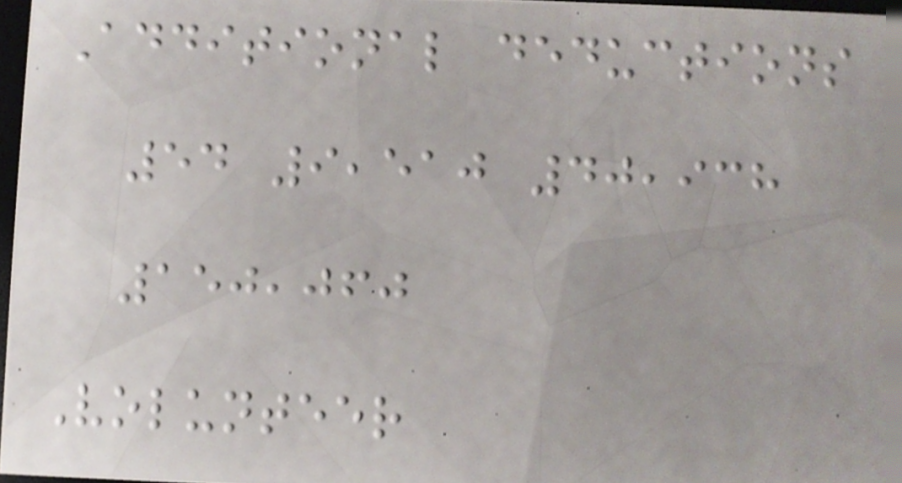Additional deductions
54 9,510 40,938
150,060
Volunteer
